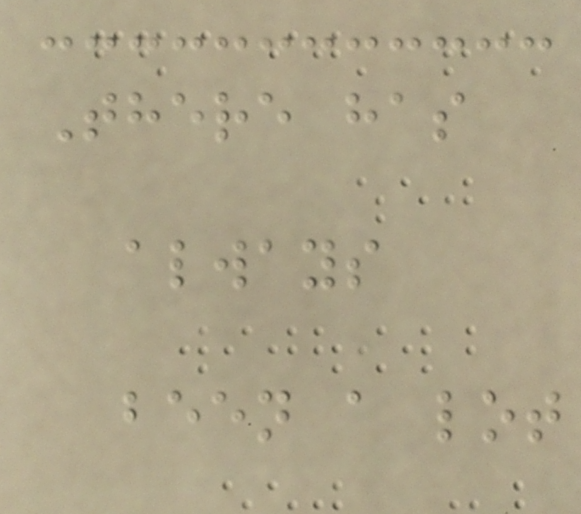There has
always
been a lot
